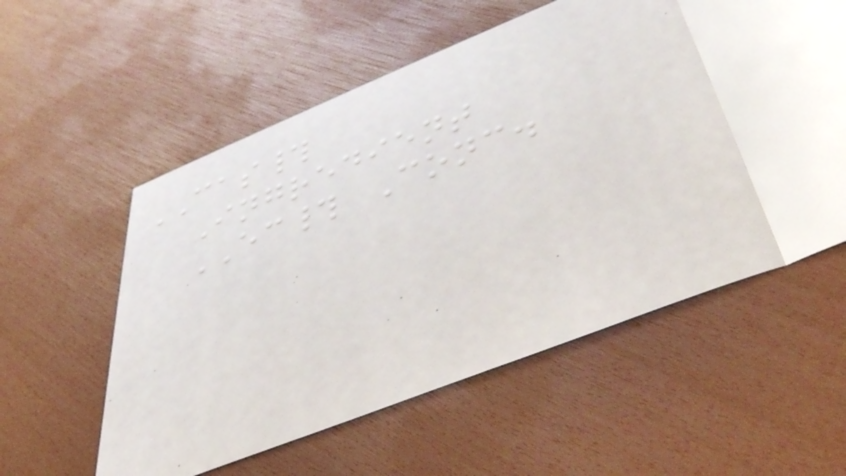CAS#
Ingredient
EC# Conc.
